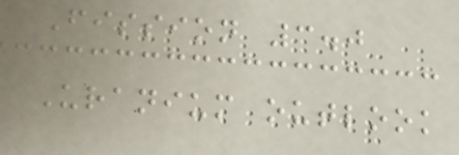Fission 3.0
Uranium outlook
